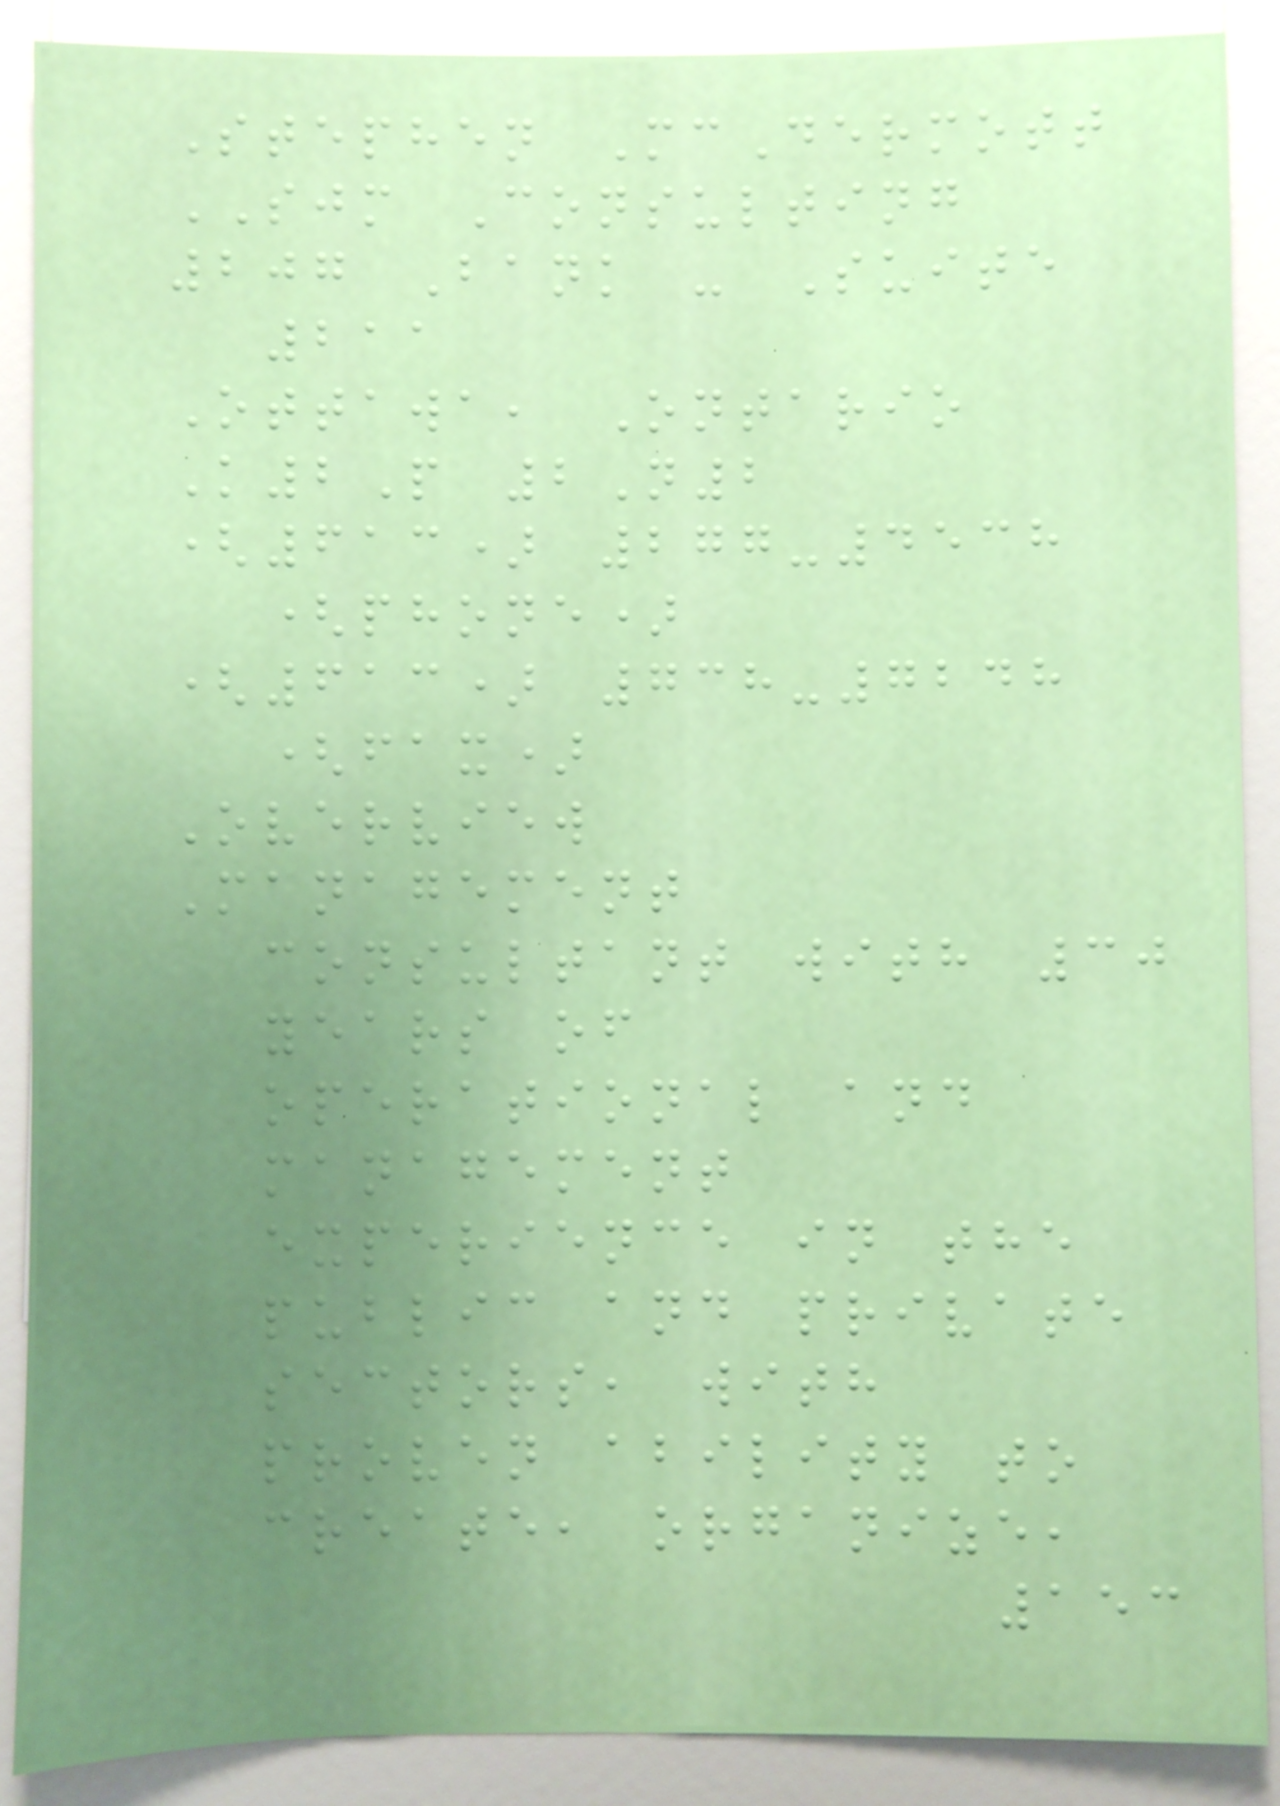Stephen McDermott
SJM Consulting
207 Bank - Suite
211
Ottawa, Ontario
K2P 2N2
(613) 277-4538
(phone)
(613) 738-7248
(fax)
Overview
Management
consultant with 30
years of
operational and
management
experience in the
public and private
sectors, with
proven ability to
create, organize,
153
